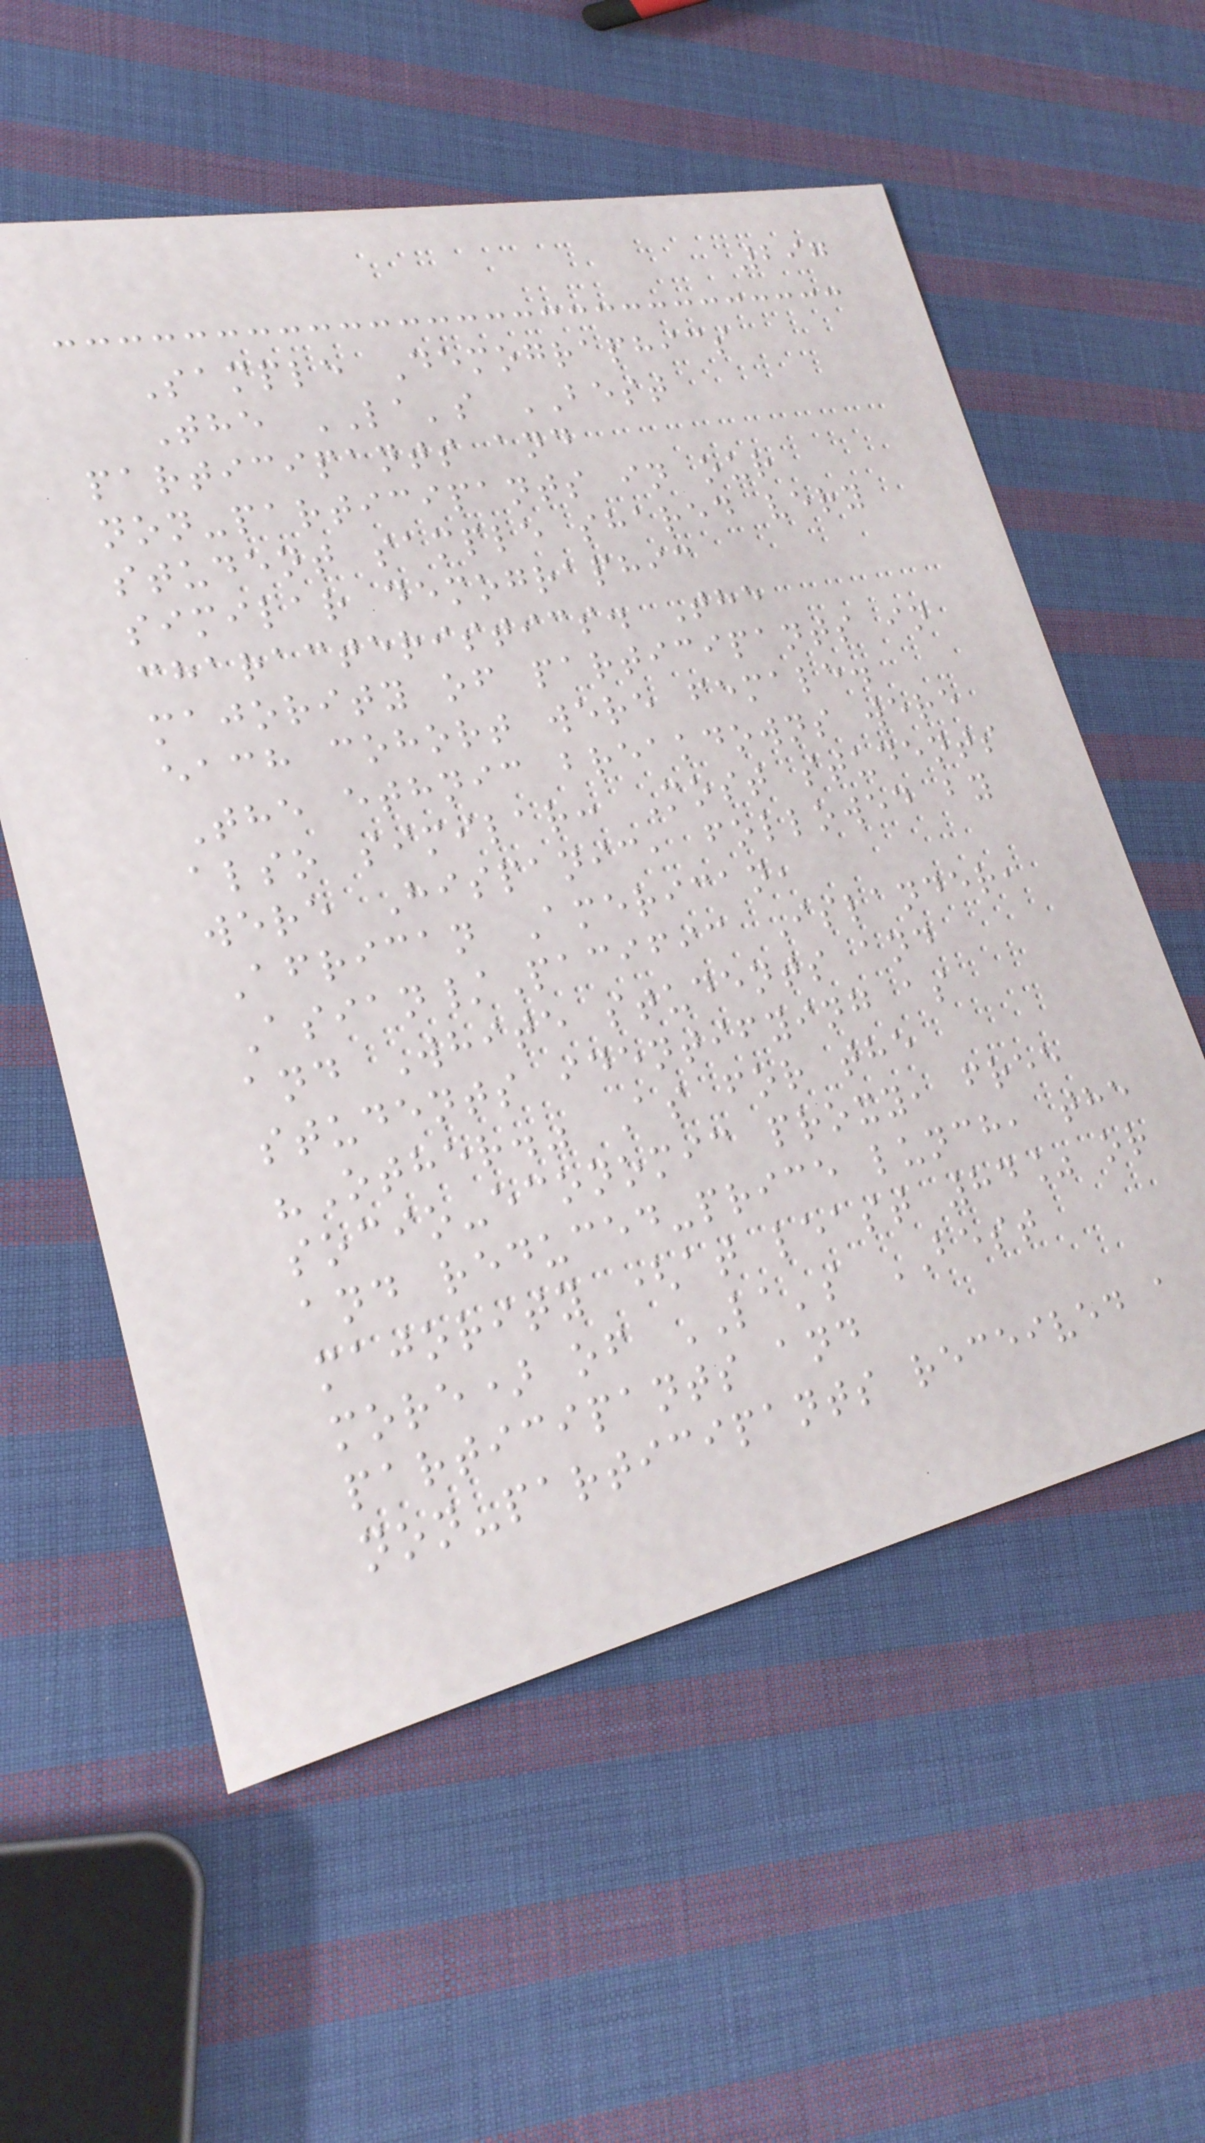297
Sample Demographics
The LA's BEST
participants and
non-participants in our
student sample shared very
similar demographic
characteristics. The
majority of participants in
each cohort were female.
The ethnic breakdowns were
also similar: Most students
were Hispanic, followed by
African American,
Asian/Pacific Islander,
and White students and
students identifying as
"Other." As for the
socio-economic proxy, free
and reduced-price lunch, the
majority (at least 84% or
more) of LA's BEST
participants and
non-participants received a
